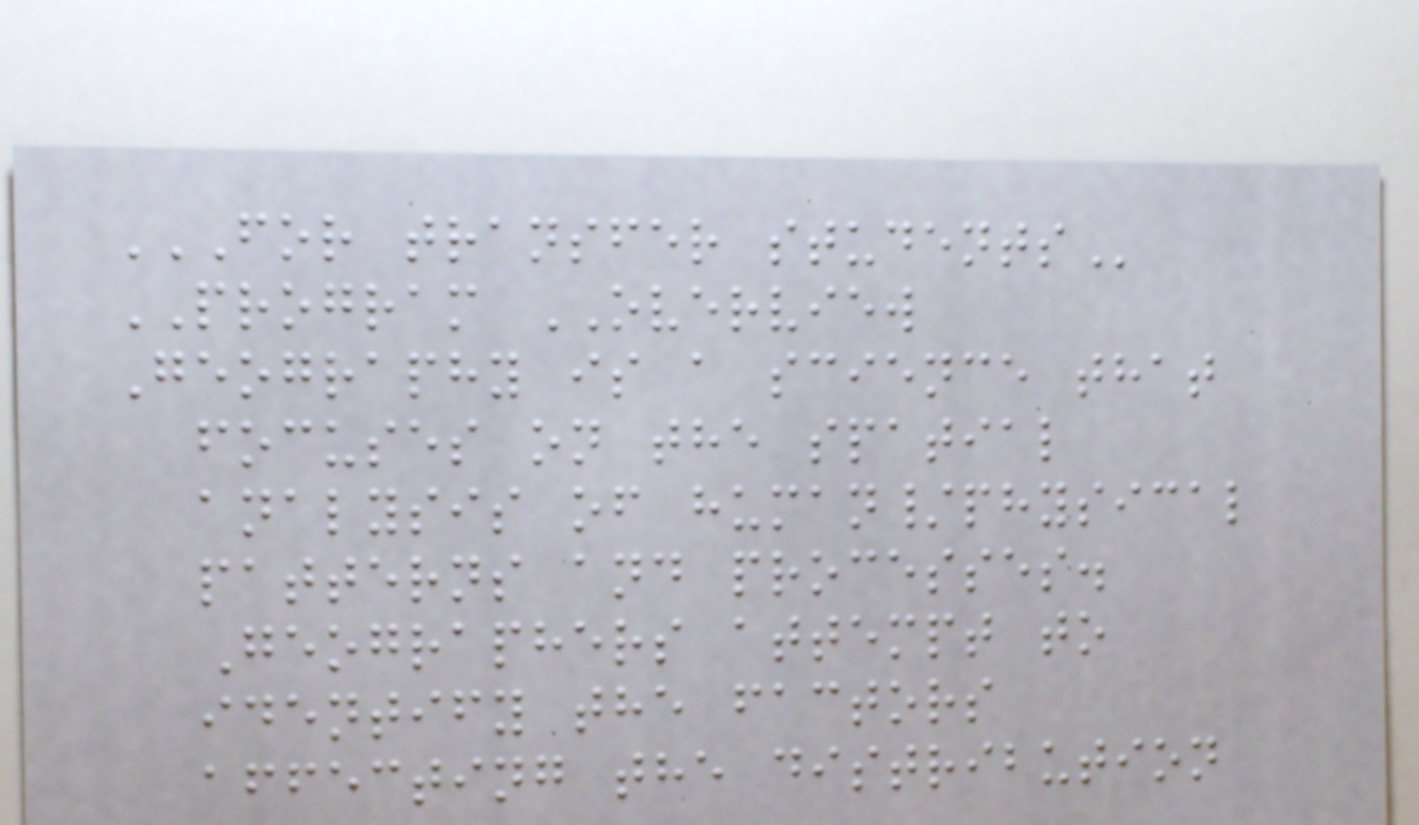FOR TRANSFER STUDENTS
PROGRAM OVERVIEW
Geography is a science that
focuses on the spatial
analysis of human/physical
patterns and processes.
Geographers attempt to
identify the factors
affecting the distribution
